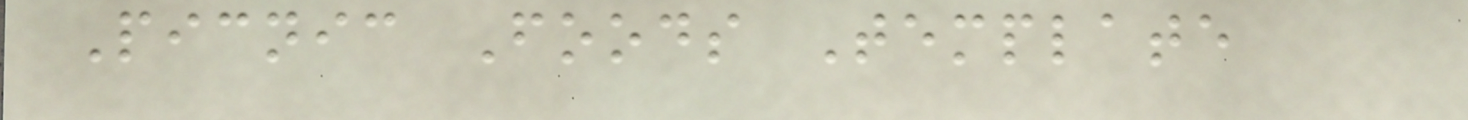Picnic Foods Template
